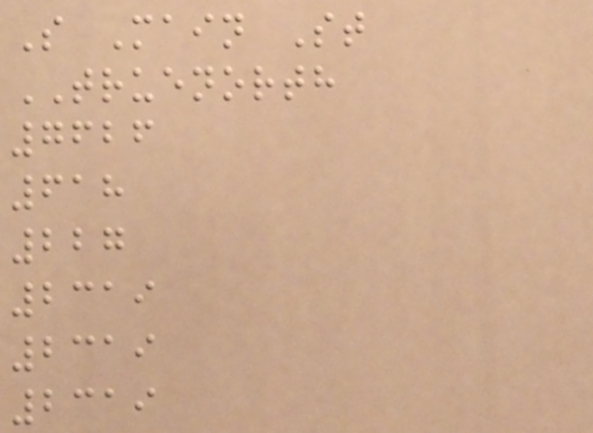S Main St
TRUENORTH
7626
618
227
2319
2319
2319
